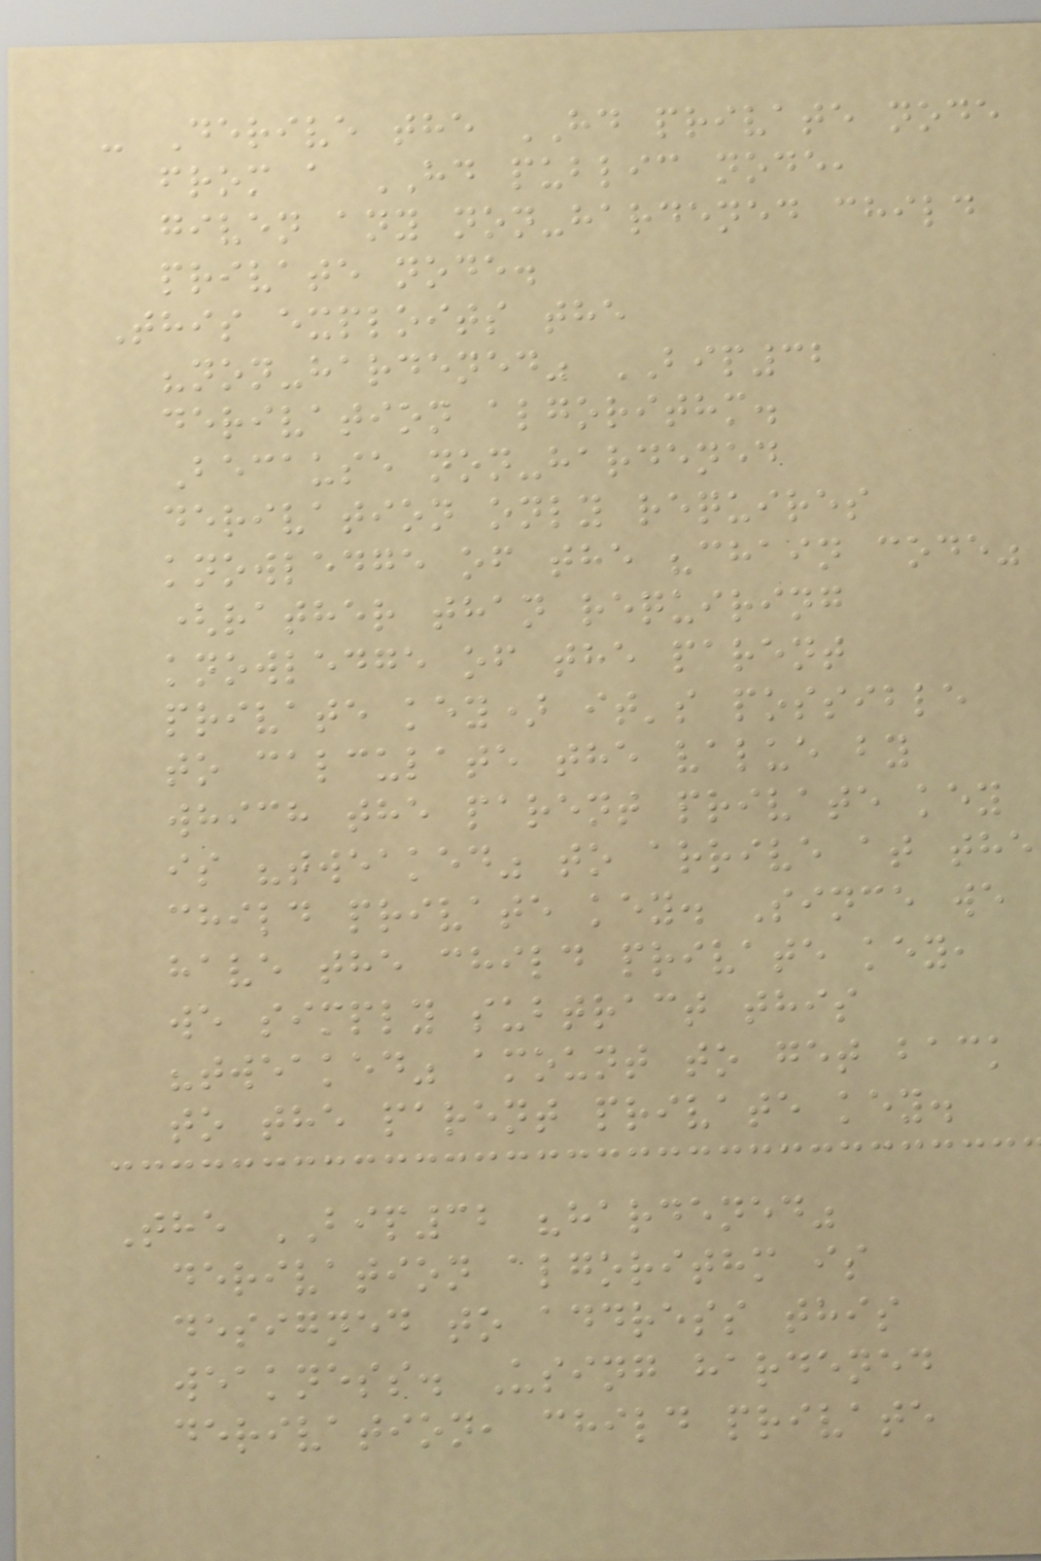- Derive the HD private node
from a HD public node,
given any non-hardened child
private node.
This exploits the
"non-hardened" BIP32
derivation algorithm.
Because non-hardened
derivation only requires
knowledge of the "chain code"
(rather than requiring
knowledge of the parent
private key) it's possible
to calculate the value by
which the parent private key
is "tweaked" to arrive at the
child private key. Since we
have the child private key,
we simply subtract this
"tweaked" amount to get back
to the parent private key.
The BIP32 "hardened"
derivation algorithm is
designed to address this
weakness. Using hardened
derivation, child private
